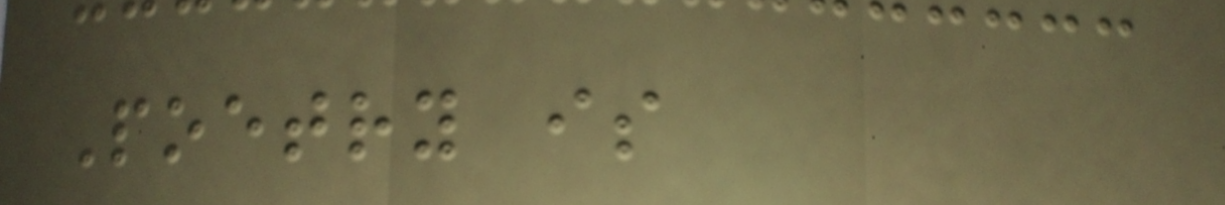Poetry is
